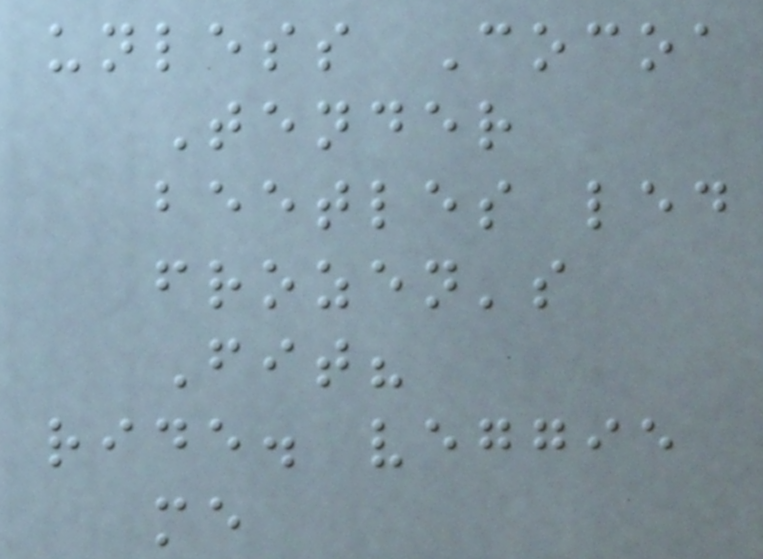unless Cocoa
Tender
beetles led
frozen's
Fit?
ride. veggie
me
